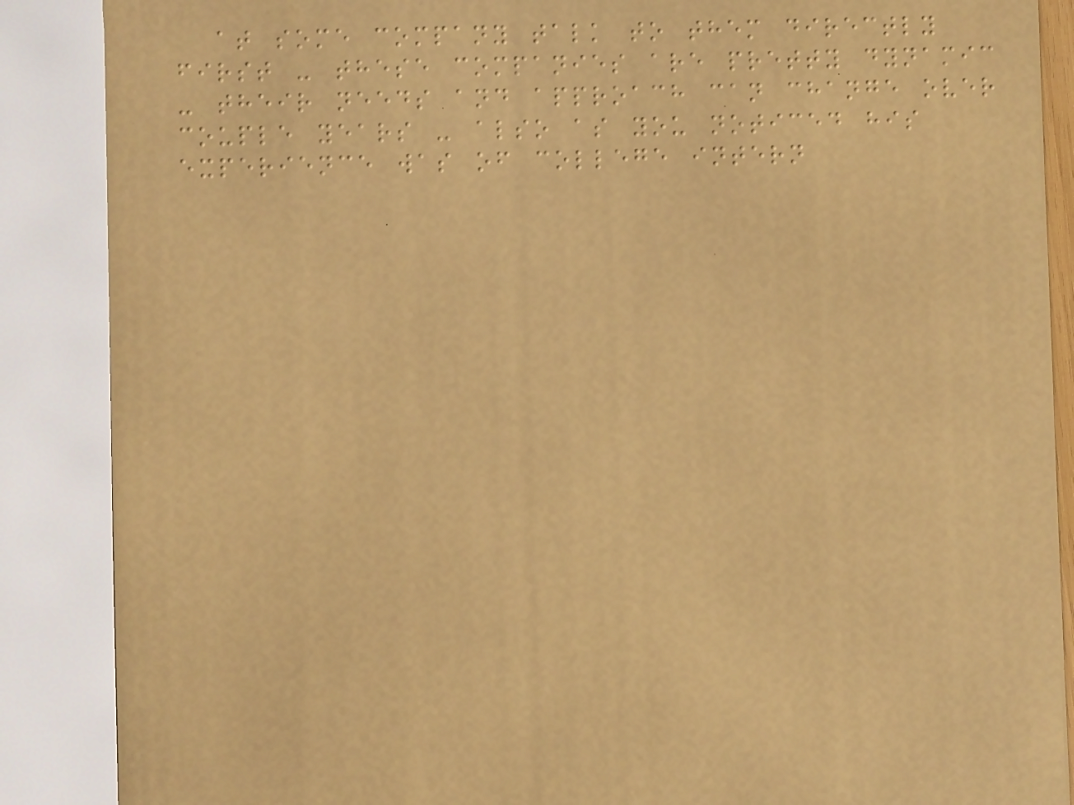at some company talk to them directly
first - these companies are pretty dynamic
- their needs and approach can change over
couple years - also as you noticed his
experience was of college intern
